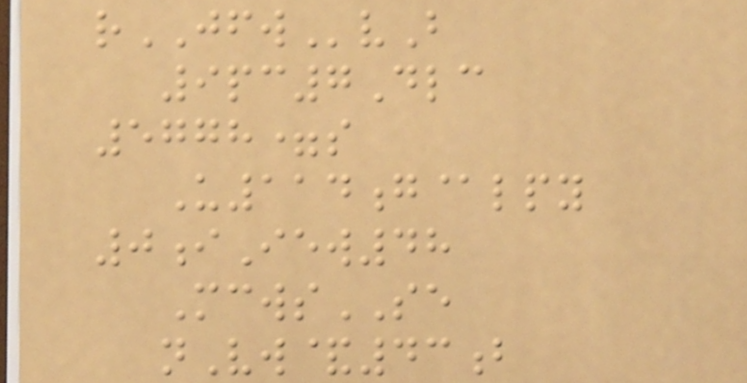rJFWvB
9pc7Dlc
5778=s
U114g@lpy
0iIew48
McwsSE
nVw&43b
